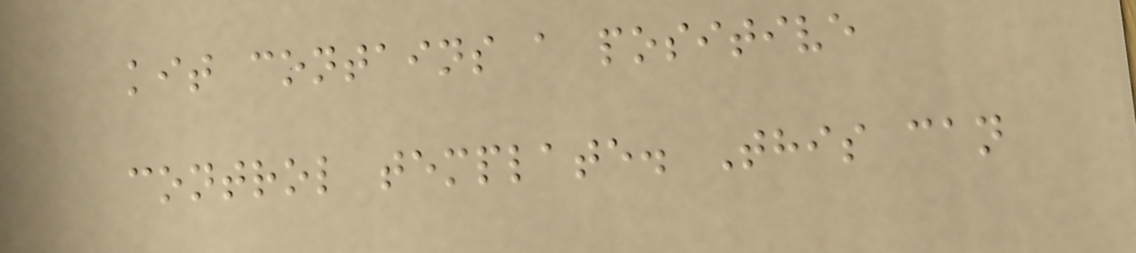kit contains a positive
control template. This can
